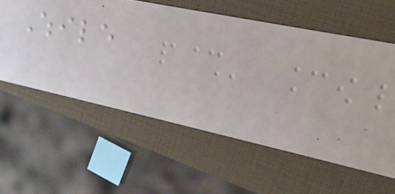While
